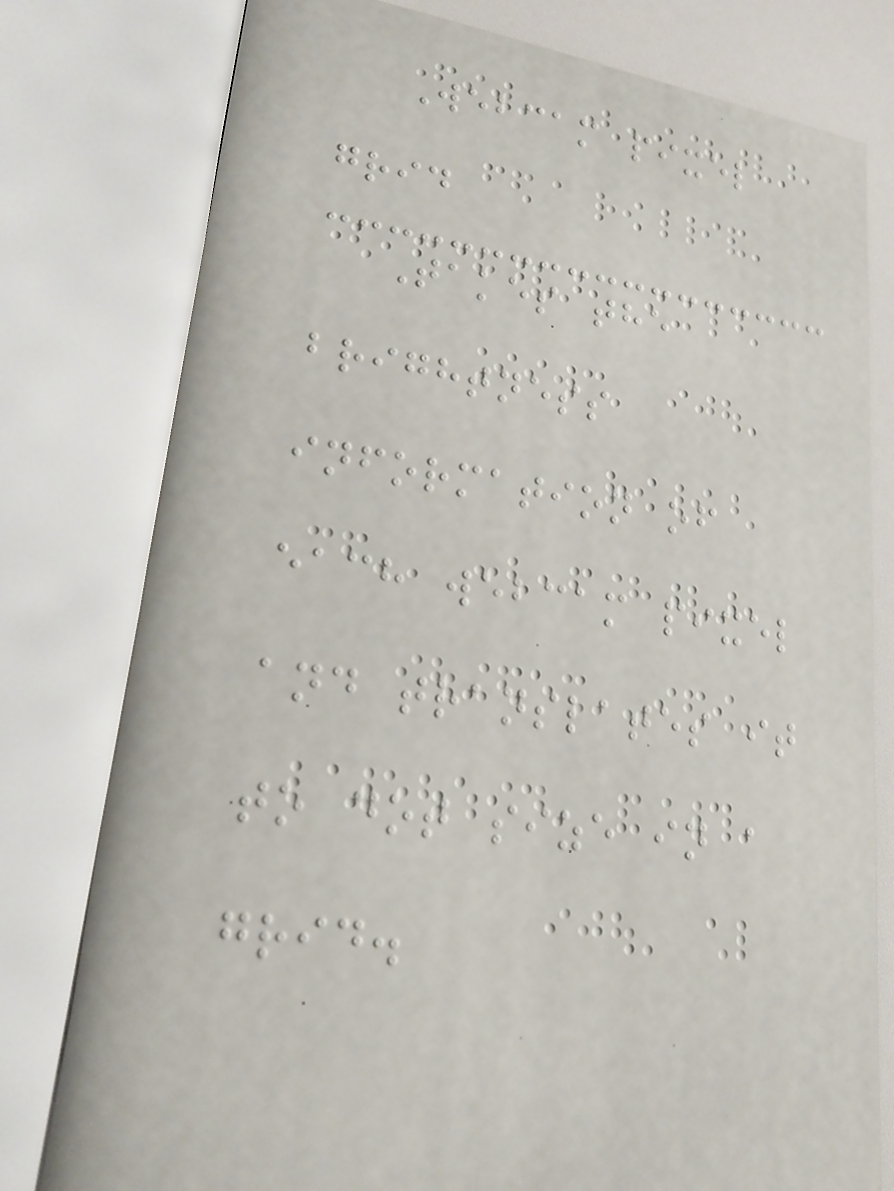Webcam pixel
grid
Takes the
brightness
information of
each webcam pixel
and translates it
to dot size in a
grid.
